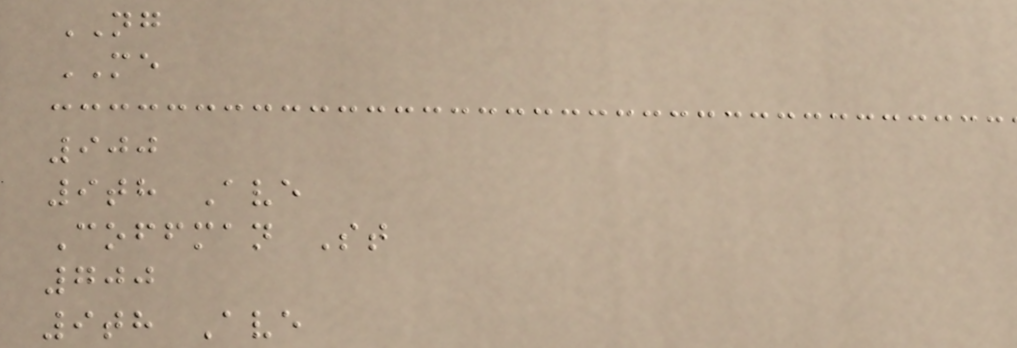NG
ME
900
9th Ave
Coffman St
700
9th Ave
